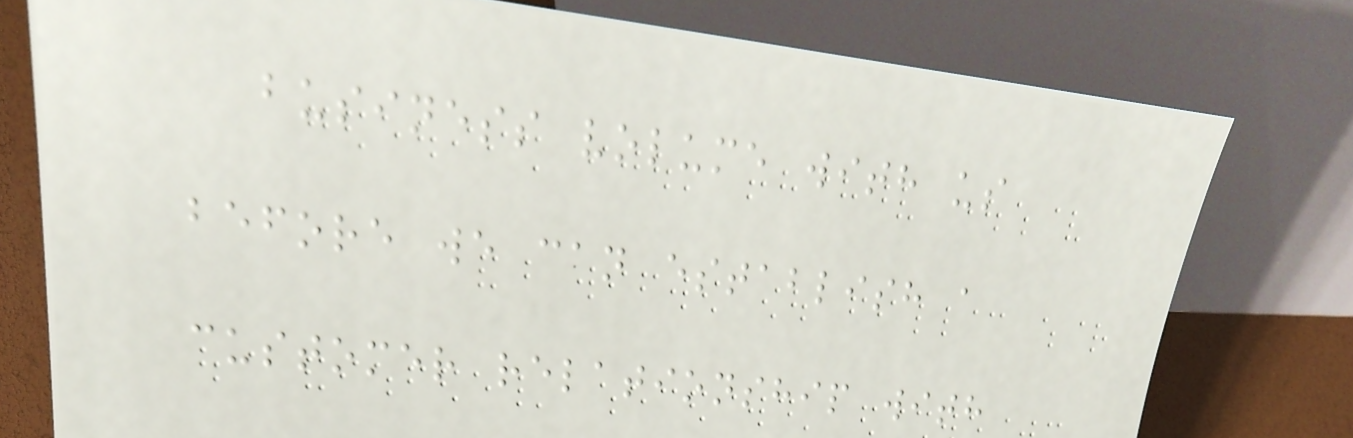business volume with us
before we can establish a
customer relationship with
